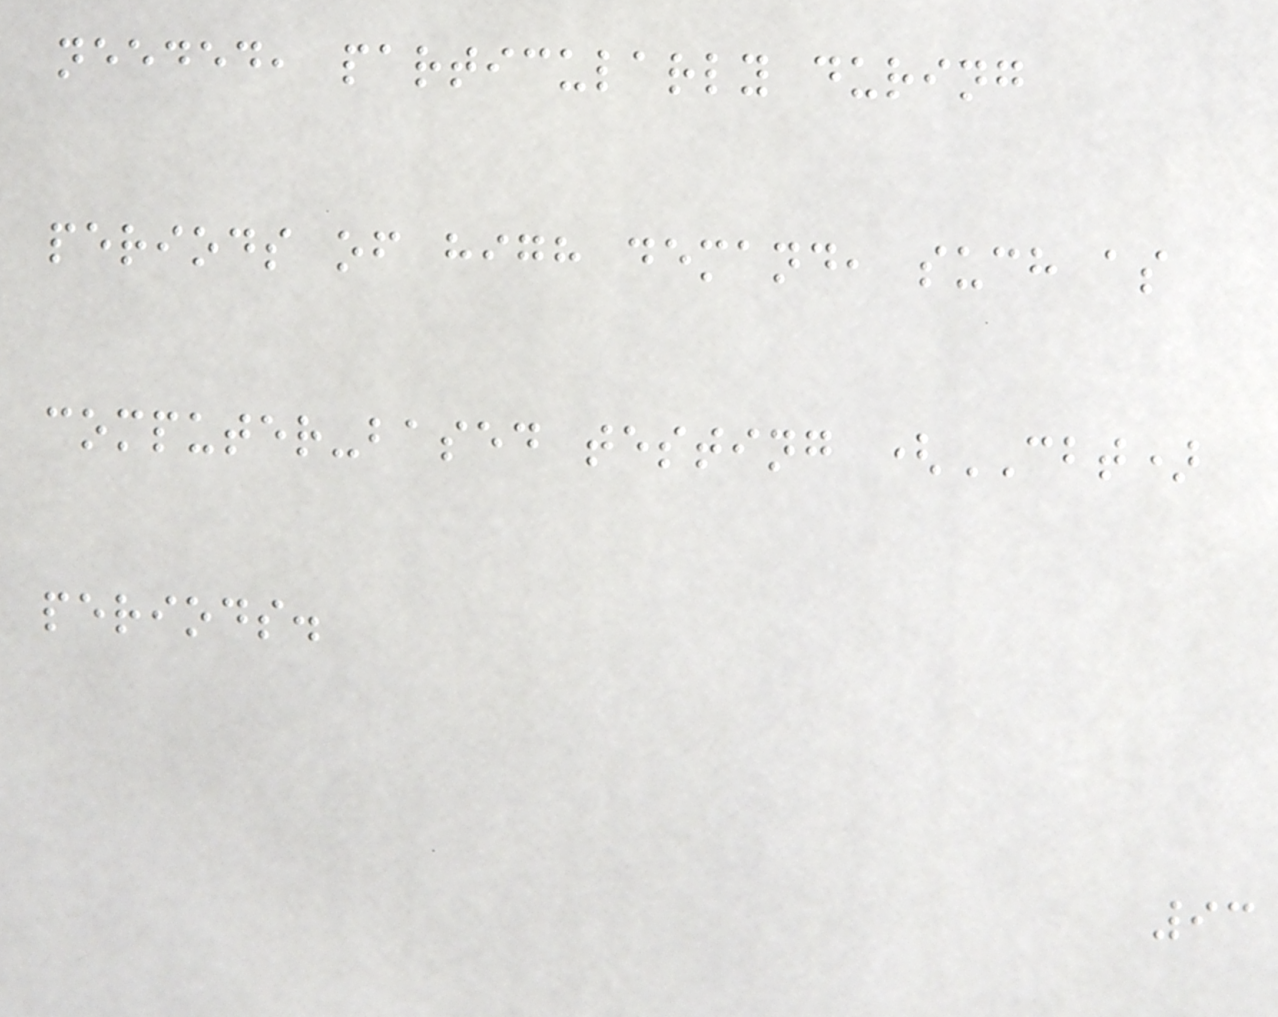needed, particularly during
periods of high demand, such as
computer-based testing (CBT)
periods.
93
